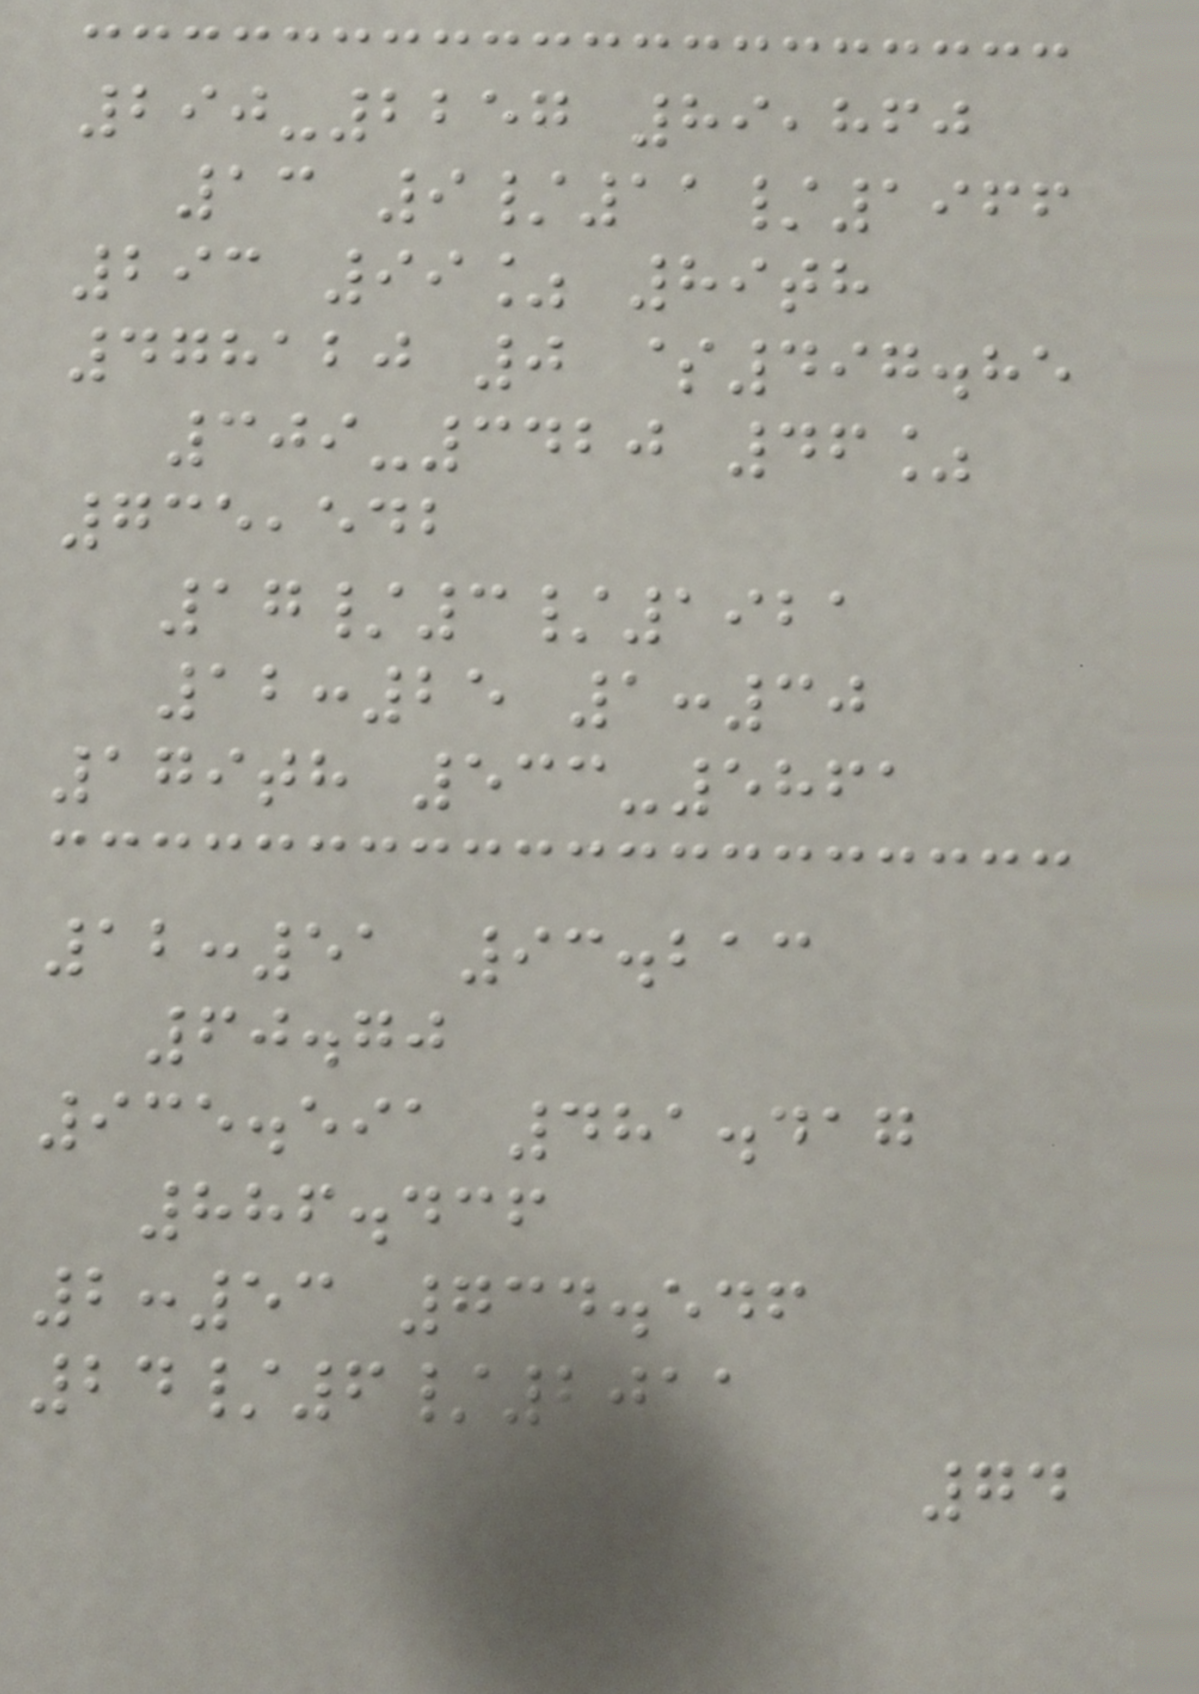290-2257 89,860
13 9/11/1966
293 99% 89th
478120 0 $497.85
309-3420 46%
735,542
17/3/1921
12:25 1:30
179th 533-5861
12:51 93.213
60.70
935.591 481.417
886.436
2:53 734.546
24/6/2011
74
